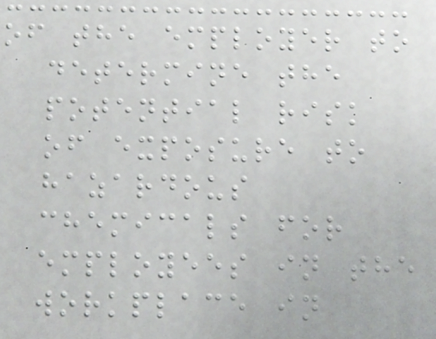of the employer to
determine the
potential risk
of exposure to
hazardous
chemicals for
employees in the
workplace in
